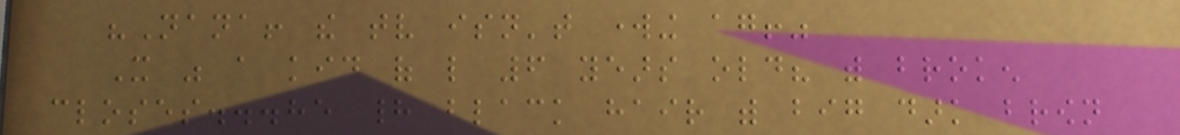"Nana! the tv isn't working again!"
It was a kid of like 6 years old? with broken
closes...he had black hair with big dark brown
